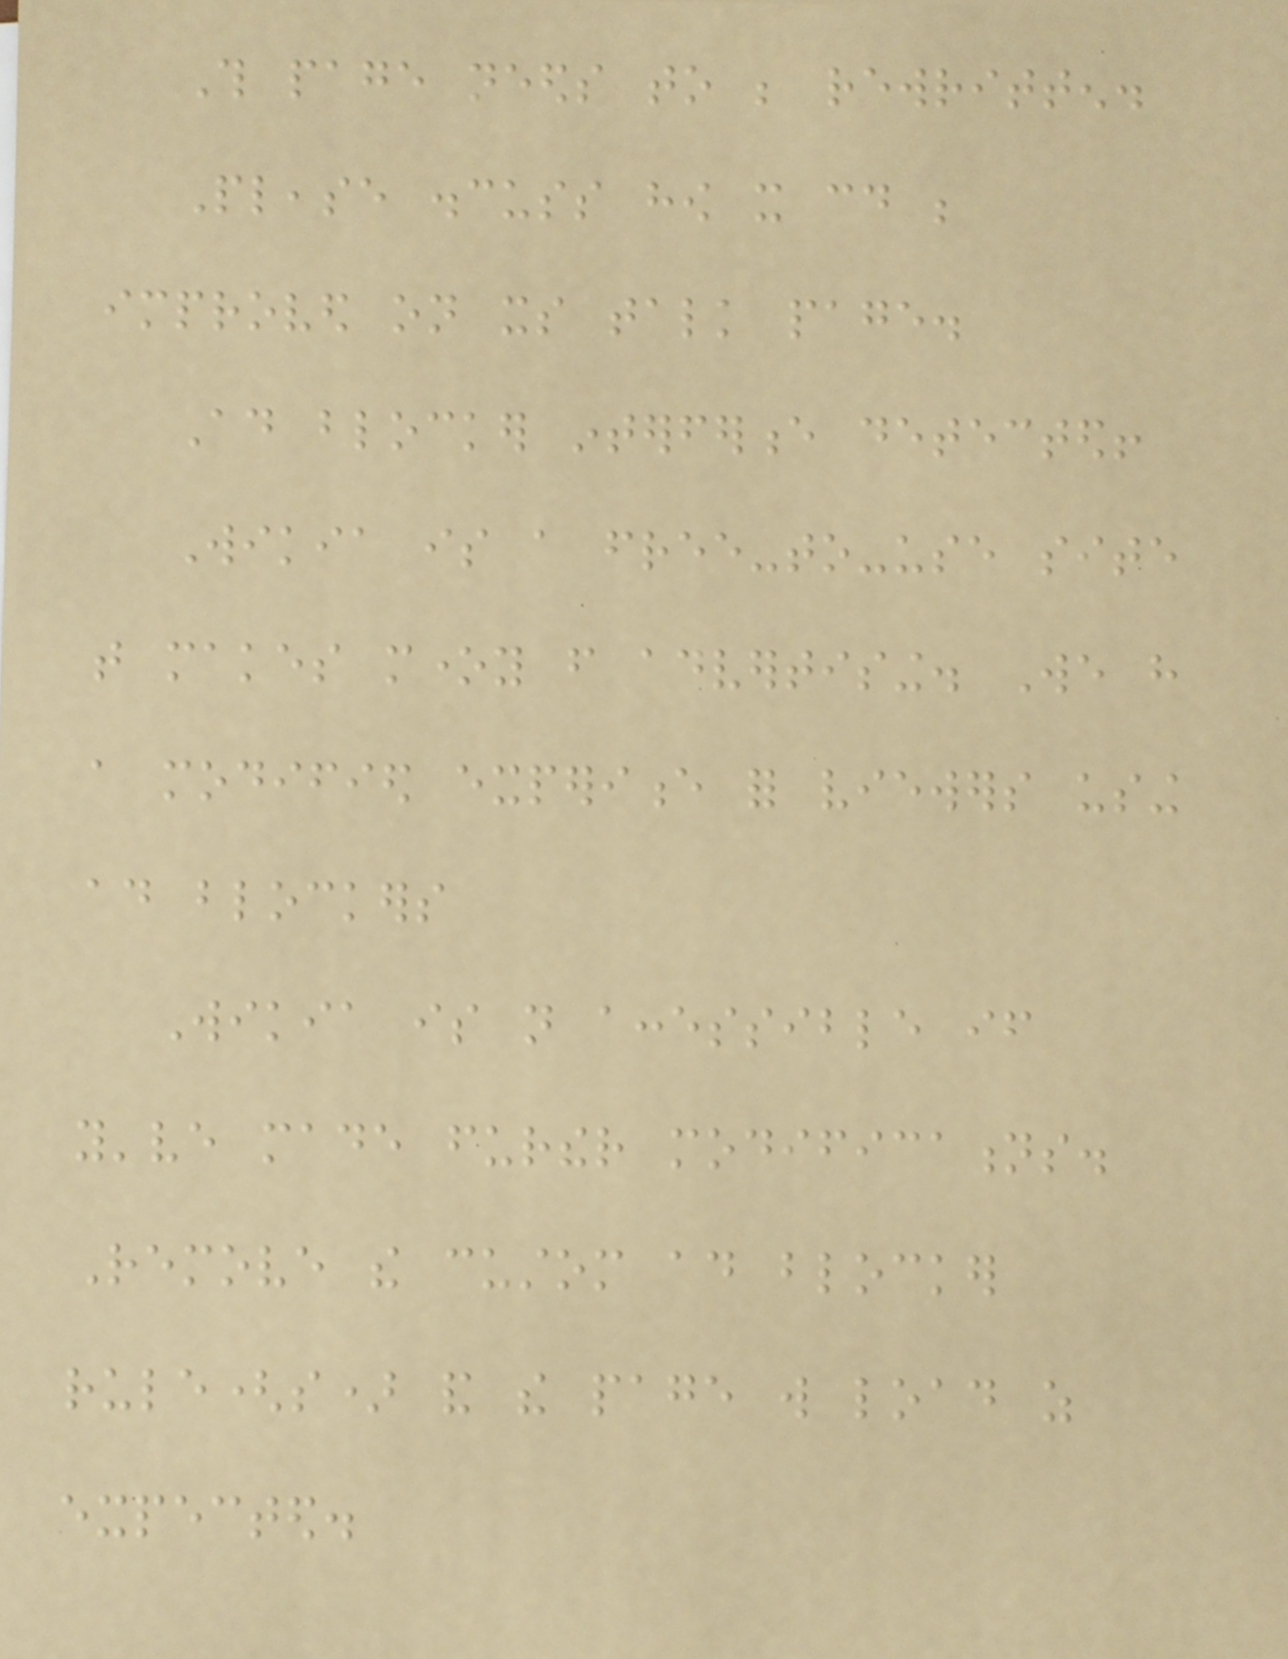This page needs to be rewritten.
Please discuss how it could be
improved on its talk page.
Ad blocker interference detected!
Wikia is a free-to-use site
that makes money from advertising. We have
a modified experience for viewers using
ad blockers
Wikia is not accessible if
you've made further modifications.
Remove the custom ad blocker
rule(s) and the page will load as
expected.
